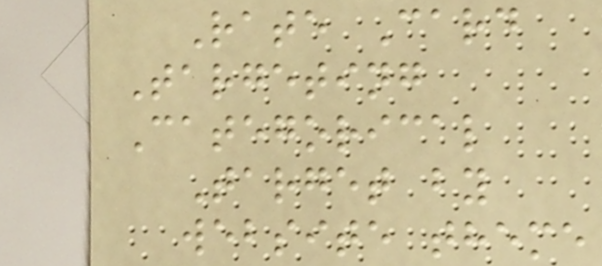Rate Card
Targeting
Categorical
Target by
website theme
